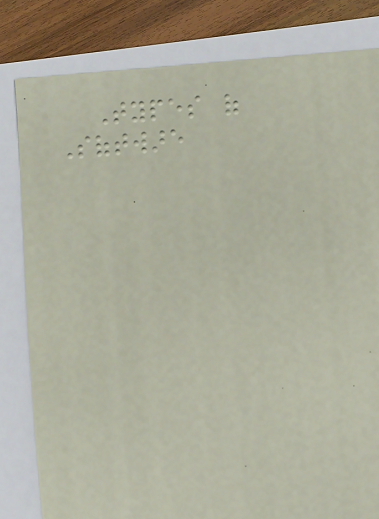Types of
Software
